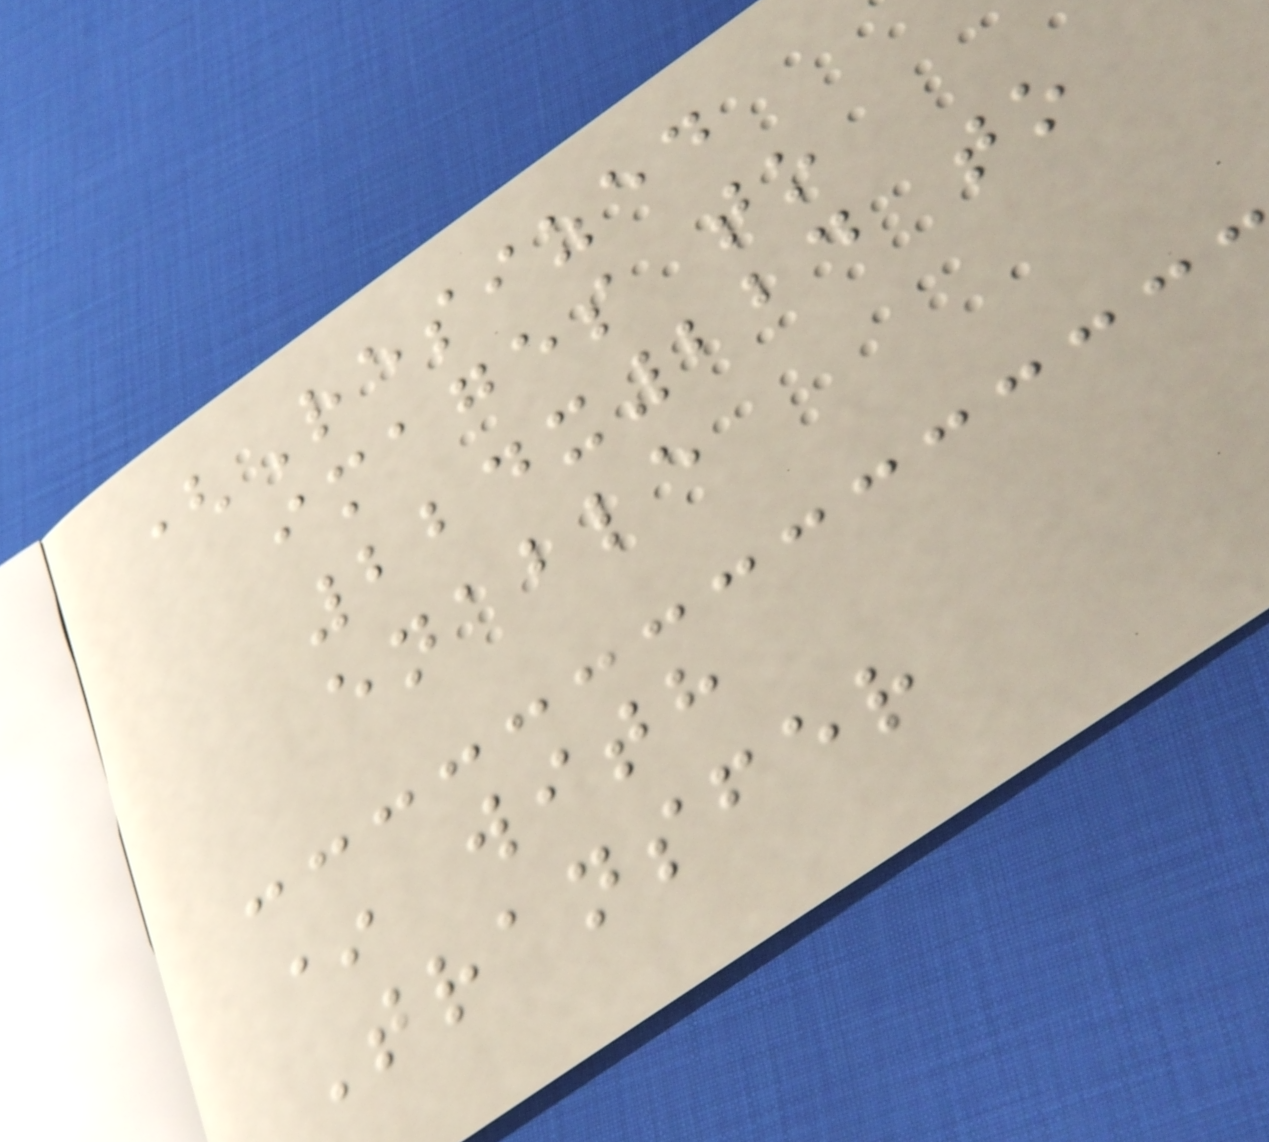(Resized
images to
224x224 to
enable
* with
Transfer
